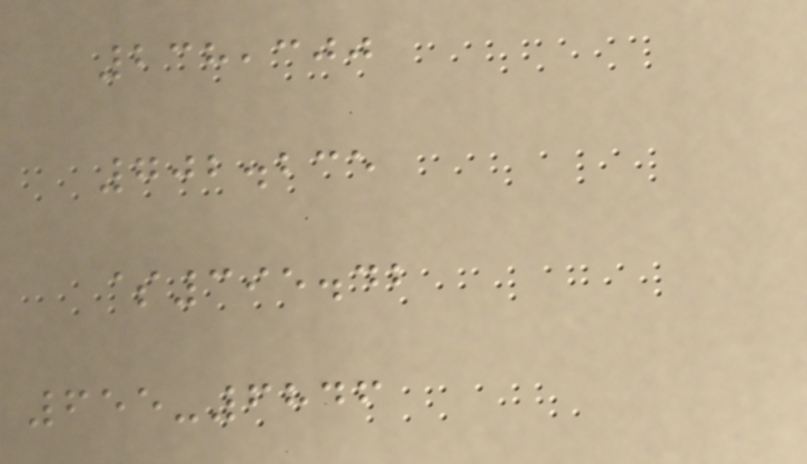238,300
702.235
$395.42
655-6846
